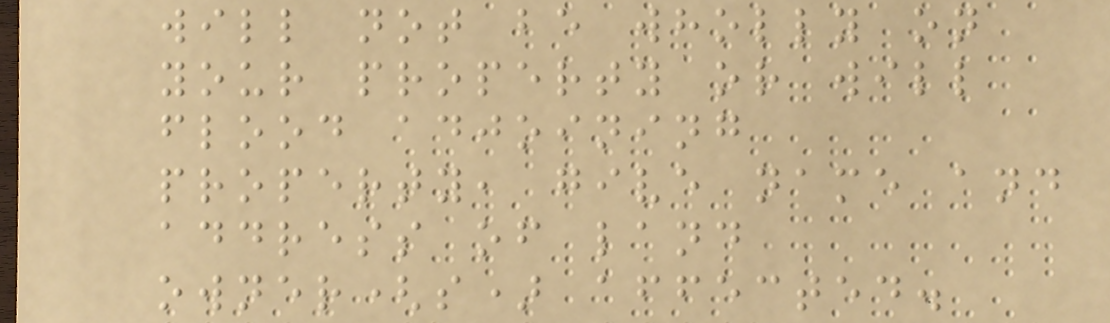will not be wholly on
your property or will
flood adjoining
property, give name and
address of land
owner(s) affected.
